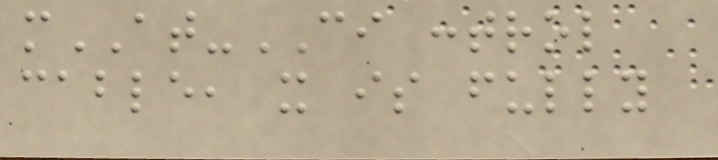mAT-CI control
cable, it is fully
